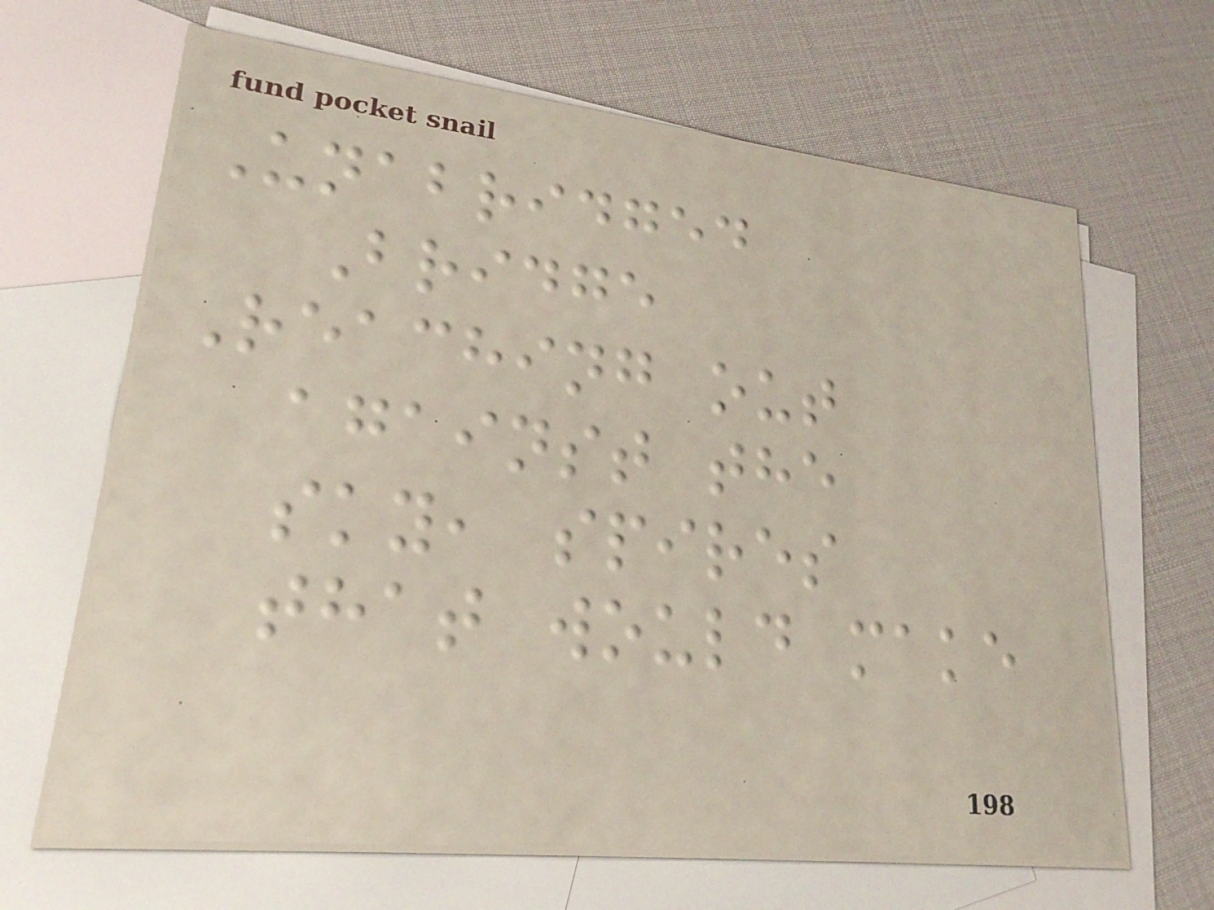Unabridged
Bridge
Reaching out
against the
sky, spires
that would make
